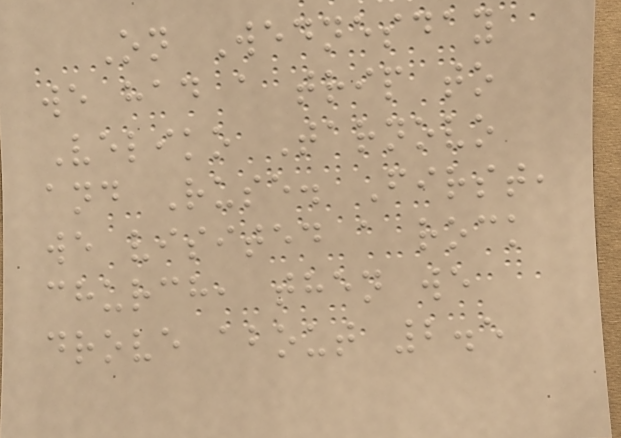On Wednesday
we had a trip to
Veliko Tarnovo
and Ruse. First,
we visited a rock
church, then we
drove about 2.5
